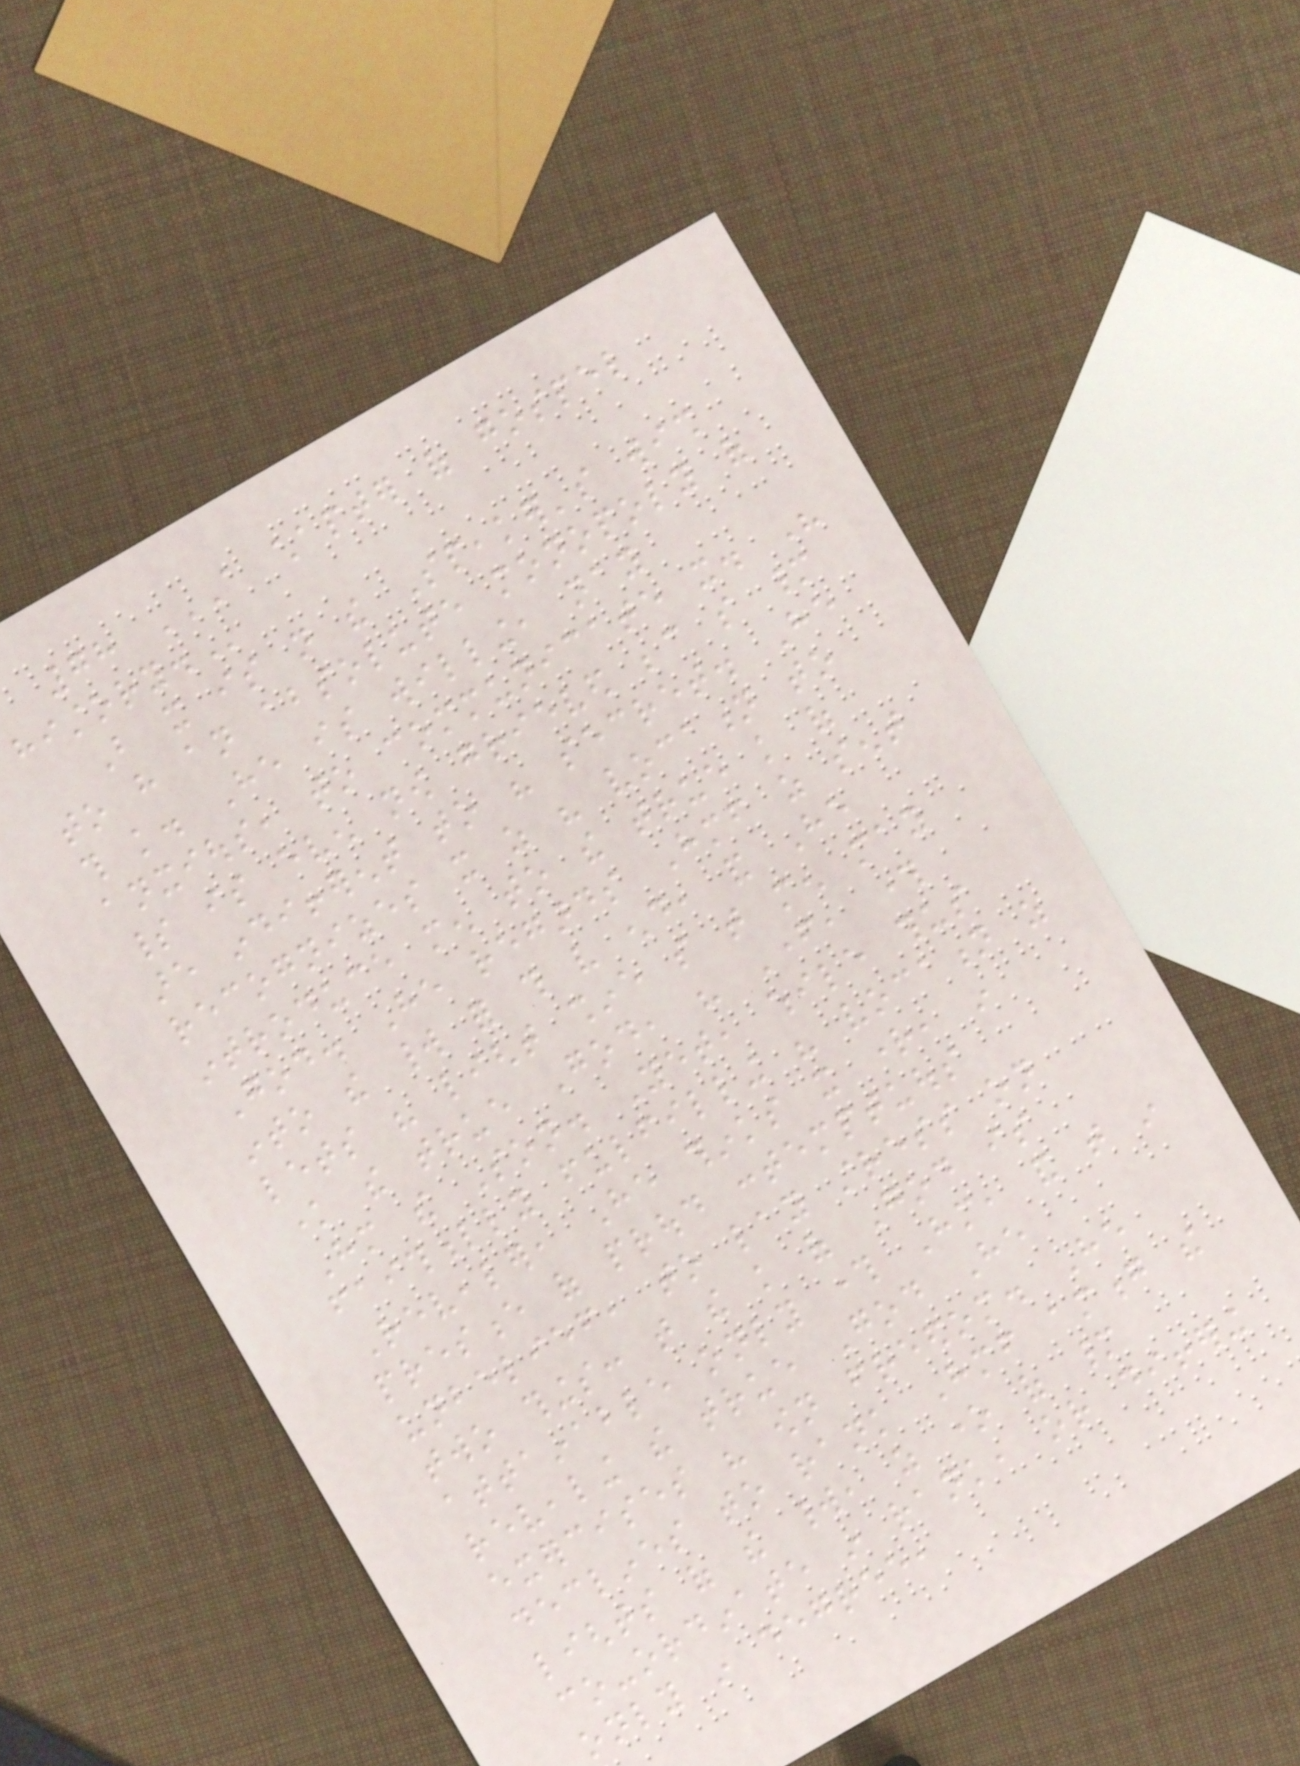78 A CHAPTER OF GOSPEL
HISTORY.
But it is not the Speaker's wish
to have an absolute monopoly of
this knowledge. He is willing, nay
anxious, to communicate it. His
spirit is even now grieved because so many
are indifferent to his secret. He
recognizes it as his vocation to
introduce men to the true knowledge of
God. He regards Himself as sent
into the world for this very end, and He
lets his light shine so that men may
know the true God, his Father, through
Him the Son. Yet, while thus
faithfully fulfilling his vocation as
Revealer, He thinks it right, in
presence of proud contemptuous
unbelief, to lay stress on
two things: that the knowledge of God is
attainable only through Him, and that in
revealing the true God He
exercises his own freedom. He
declines to rank Himself among the
lights of the world, as one of many
co-ordinate in rank, or differing
only in degree,
